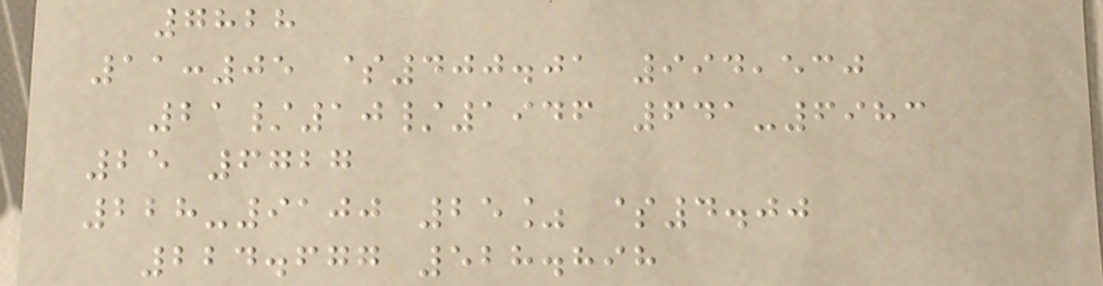7828
11:05 $400.01 994,530
21/10/1946 641-6983
25 6727
228-9100 25% $4.00
224.677 528.898
